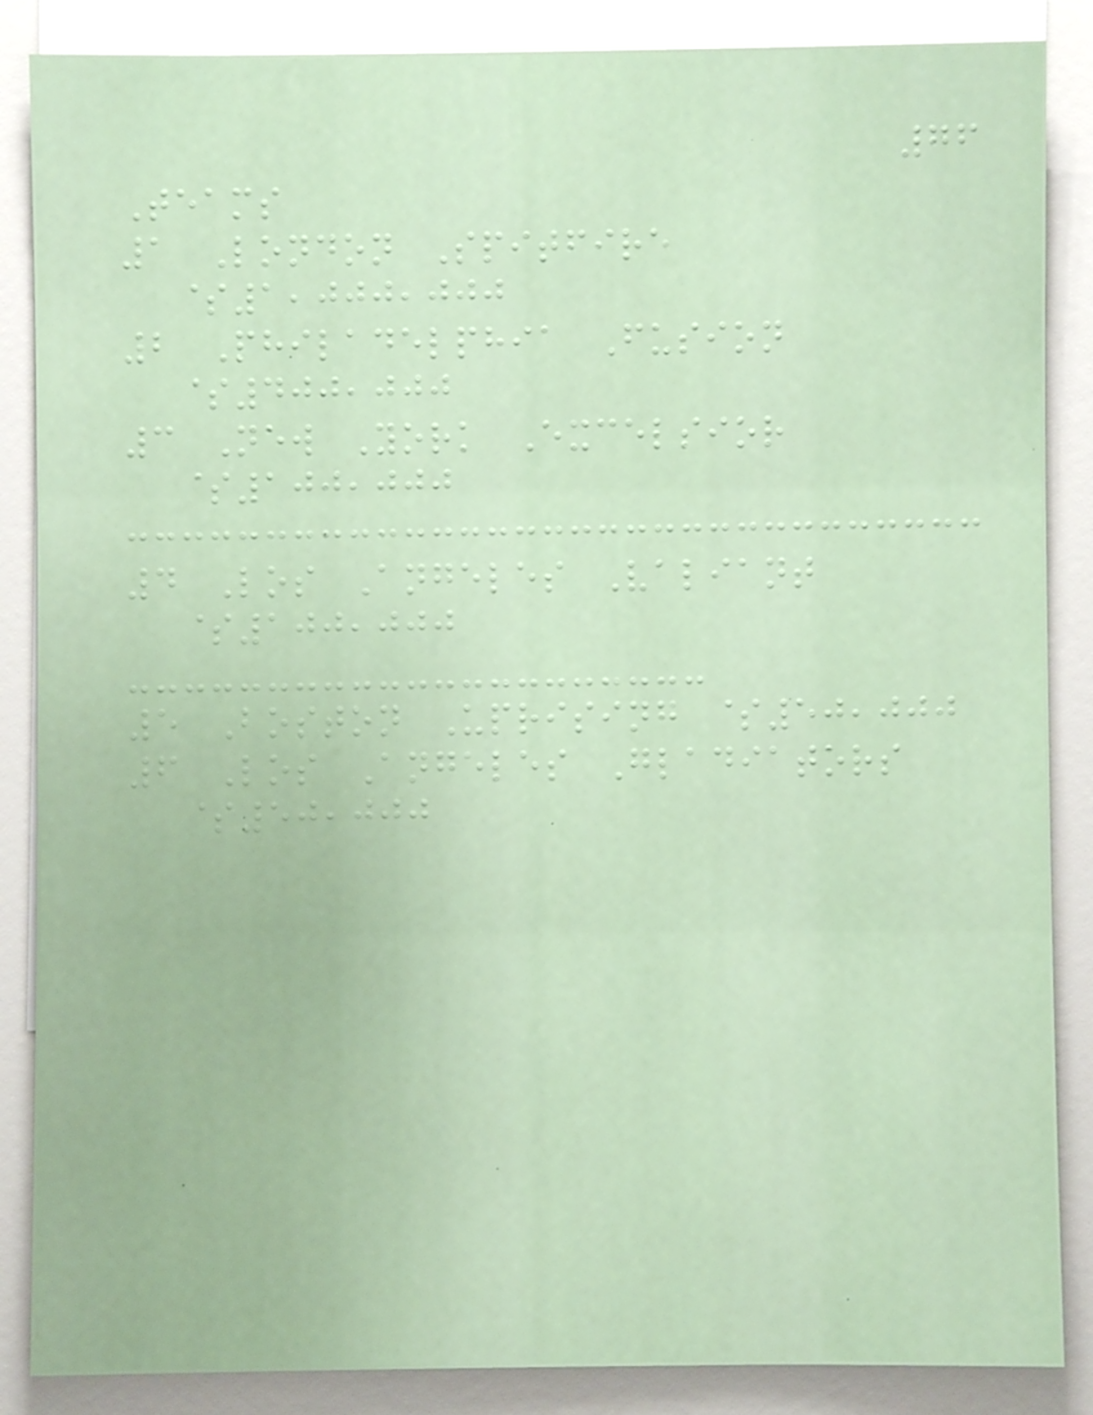76
Teams
1 London Spitfire
$1,000,000
2 Philadelphia Fusion
$400,000
3 New York Excelsior
$100,000
4 Los Angeles Valiant
$100,000
5 Boston Uprising $50,000
6 Los Angeles Gladiators
$50,000
